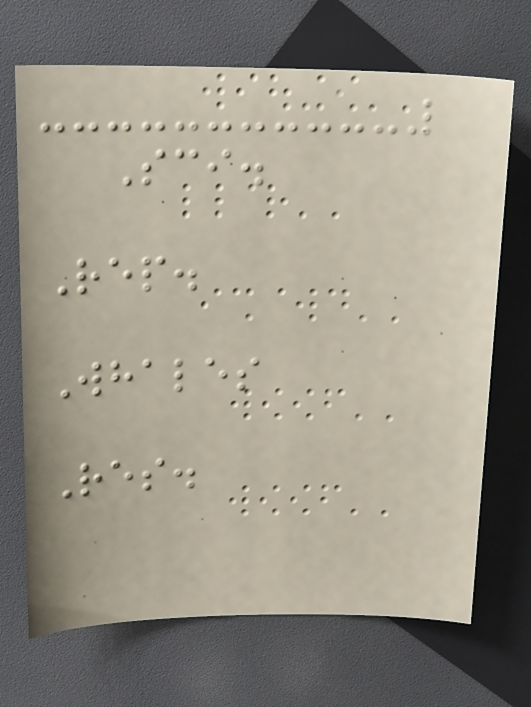Sci.
Rep.
Whales
Res.
